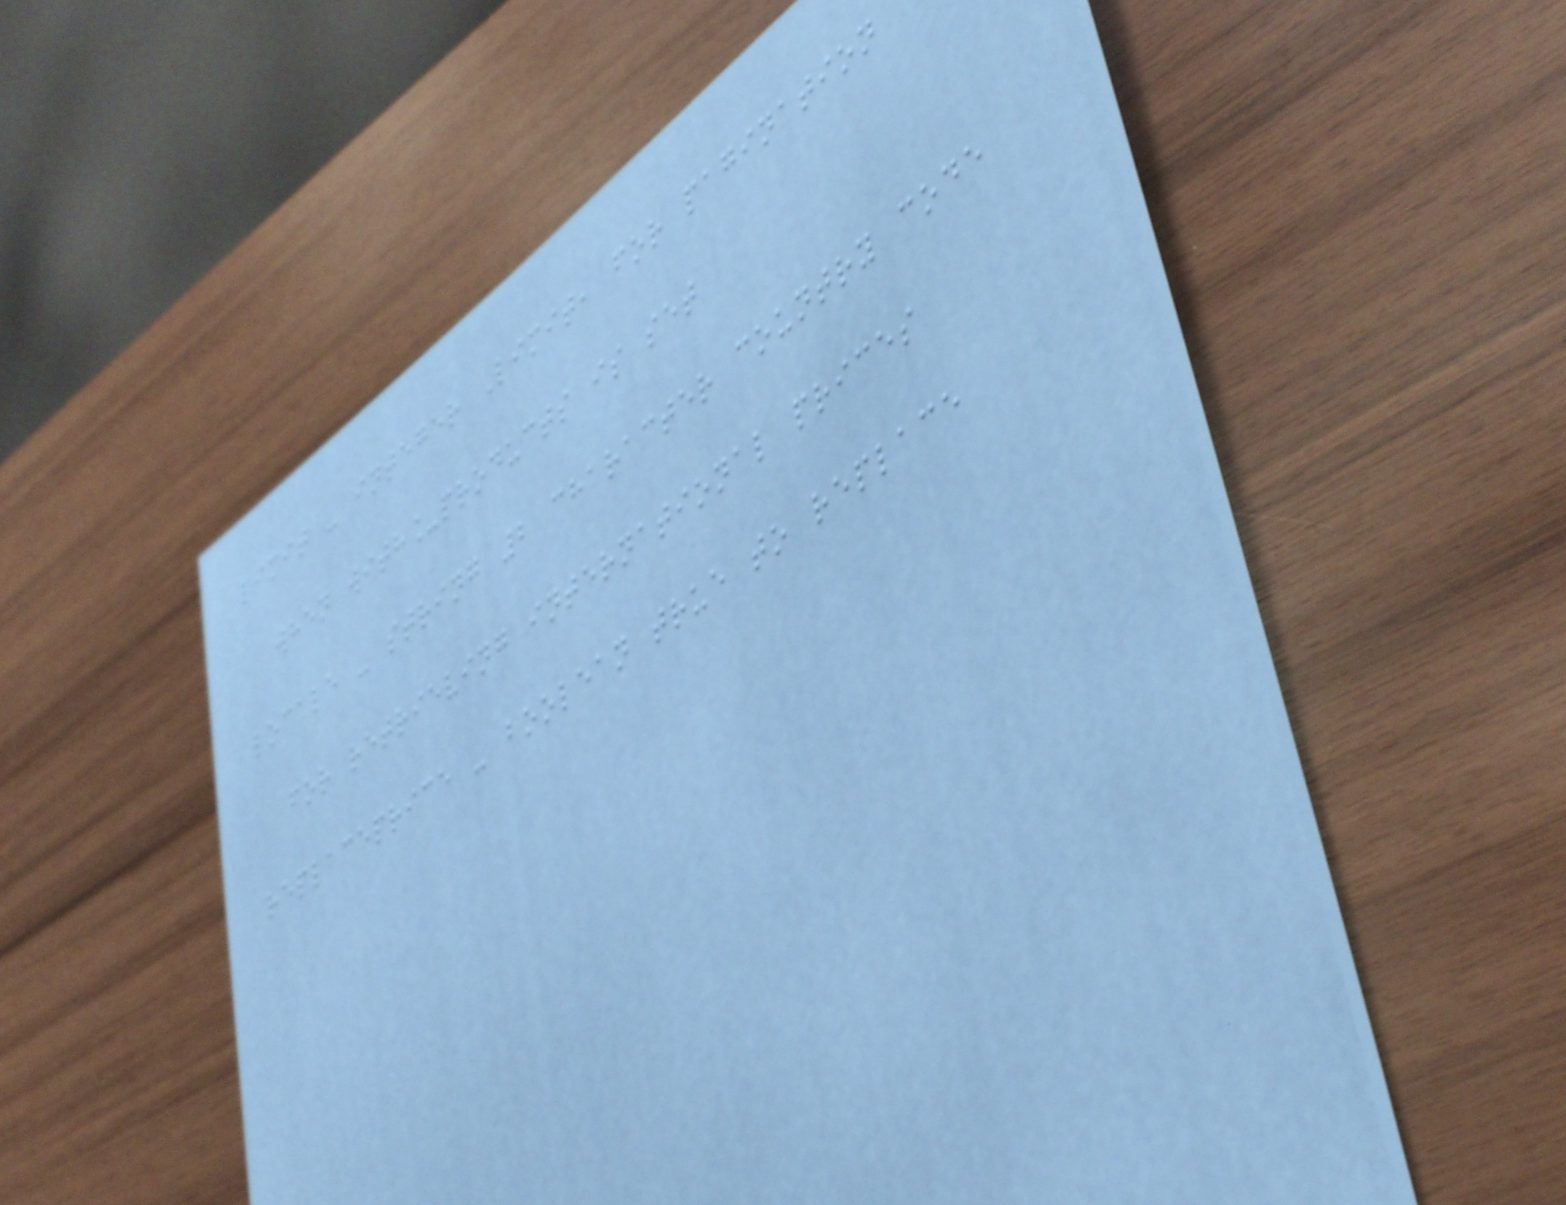limit - integer Limit, for pagination
when with_products is set
locale - string 2 character country code
for retrieving international prices
replaceprice - boolean true to replace
